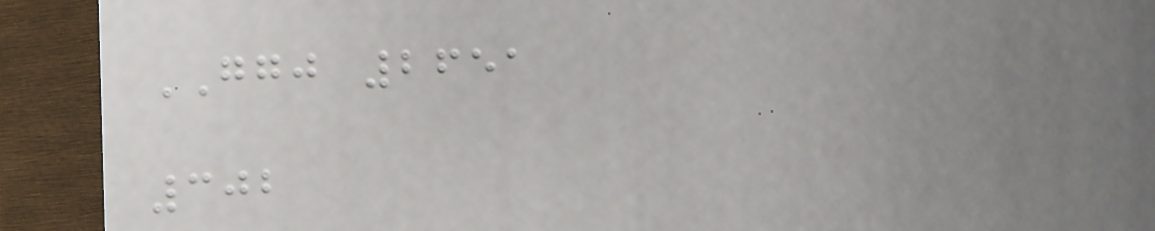GGJ 2651
302
